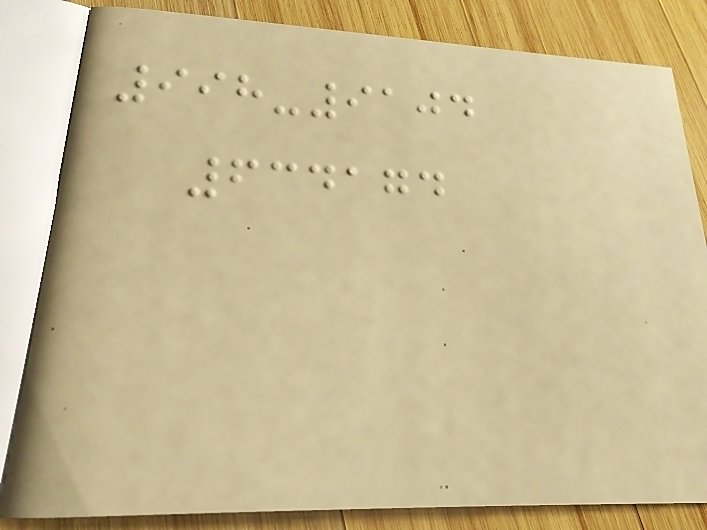998-9104
634174
